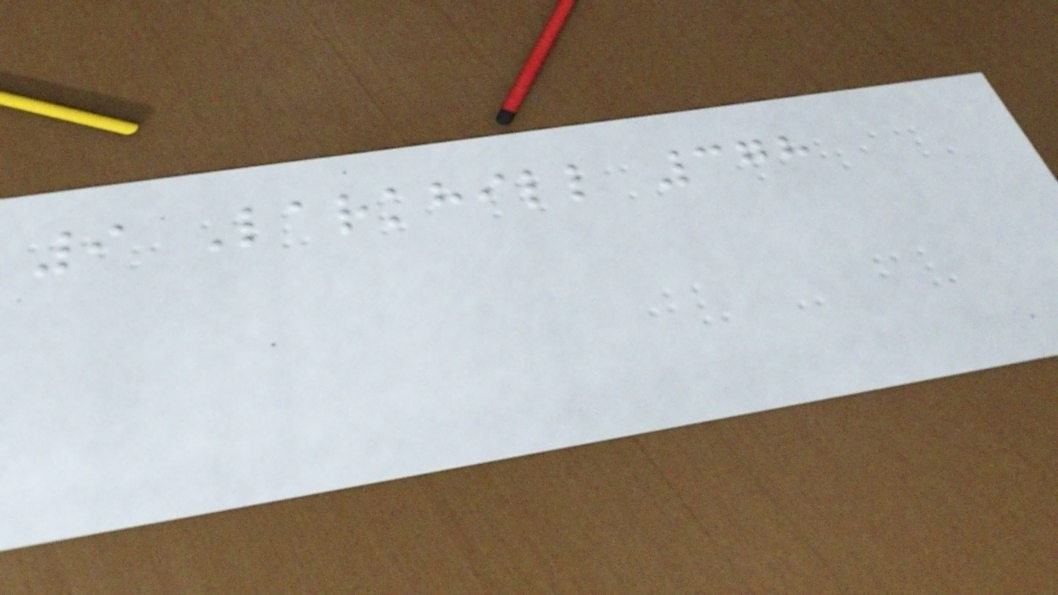9 Larkhill 378
